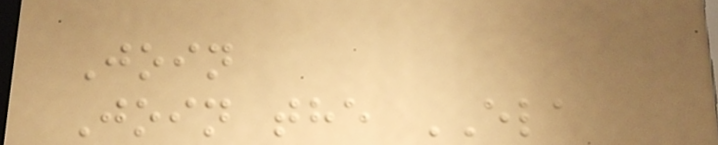Join
Join the ELA
